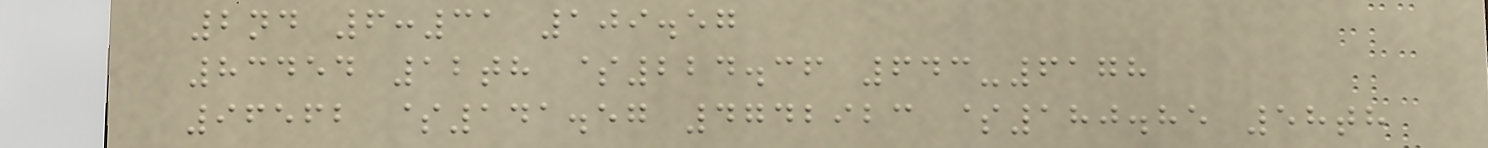2nd 6:31 109.57
83454 12th $224.36 643-6178
96562 $141.57 4742923 $180.85 58th
